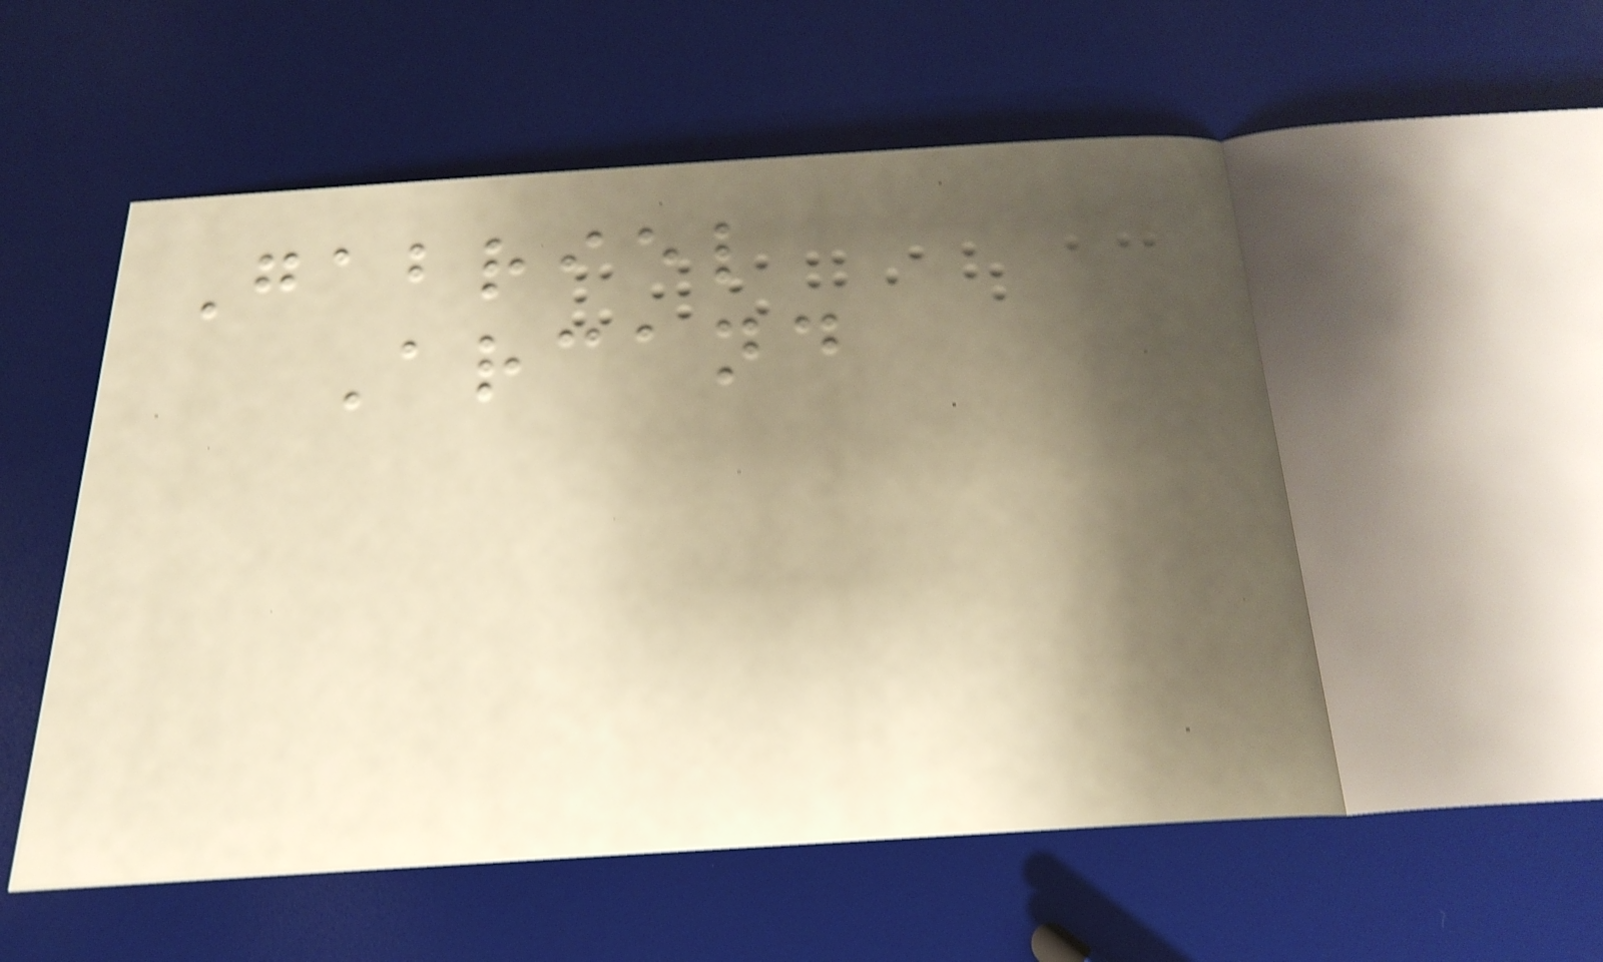Gabriel
Arcand
